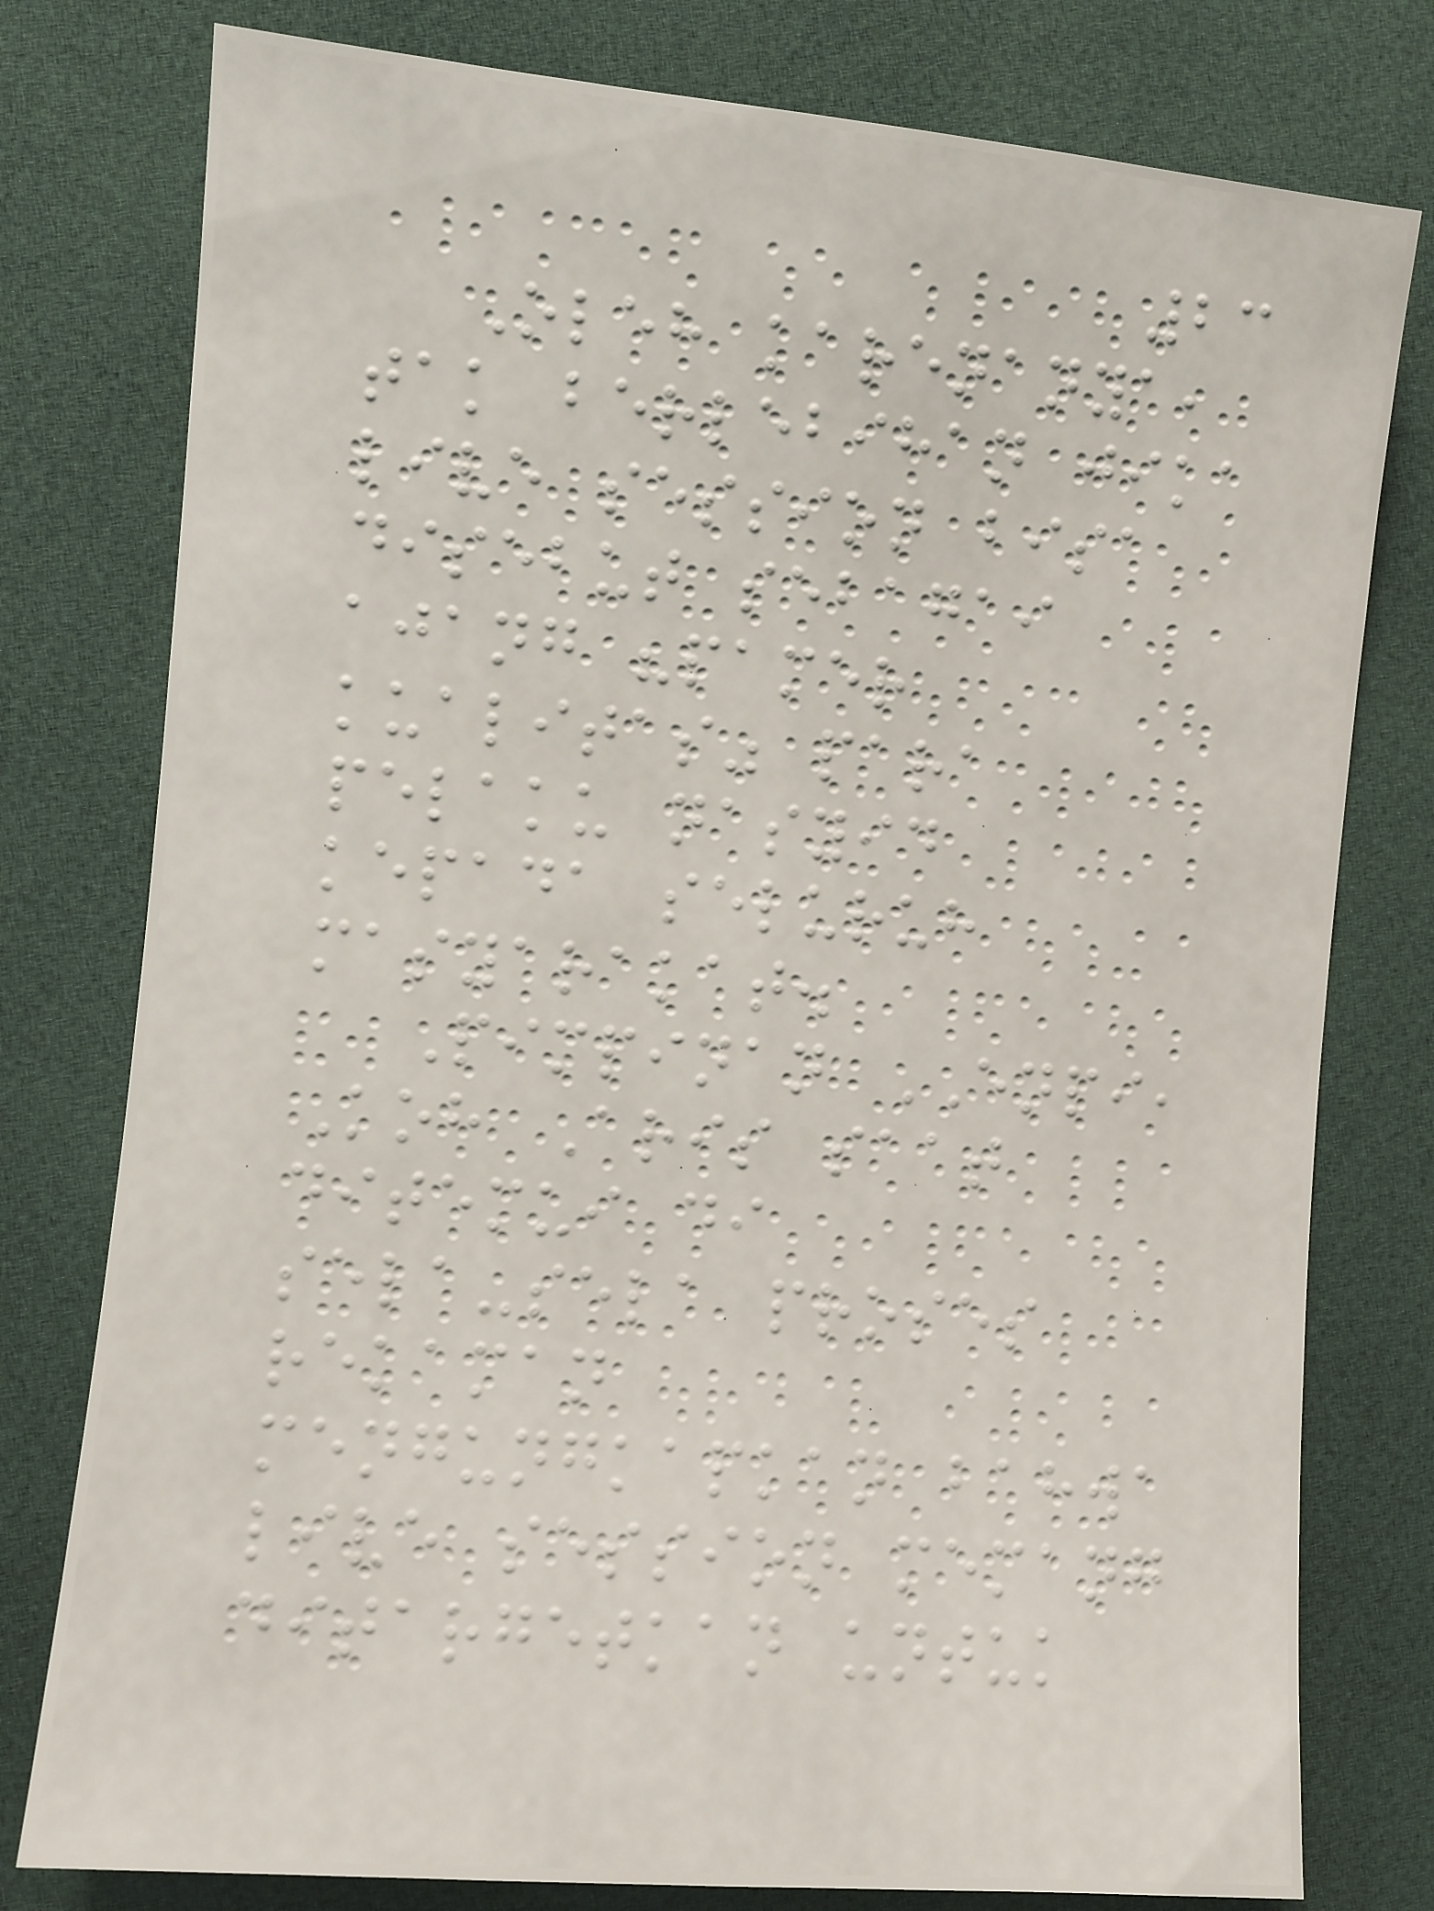23
Oleh karenanya,
tak berlebihan jika
live session bisa
disebut sebagai
ajang "pamer
kualitas" para
pelaku nasyid
kepada seluruh
masyarakat.
Pimpinan ENPI,
Koh Aris saat
ditemui di
sela-sela proses
rekaman
mengungkapkan bahwa
live session memang
ditargetkan untuk
